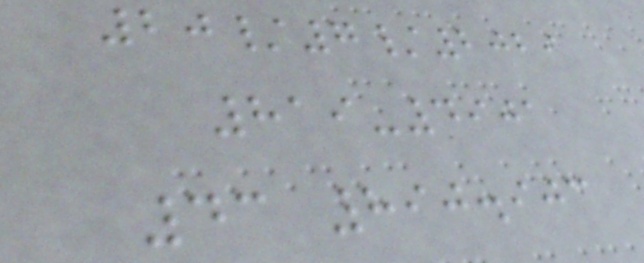20/7/2029
819-4901
43 890.903
